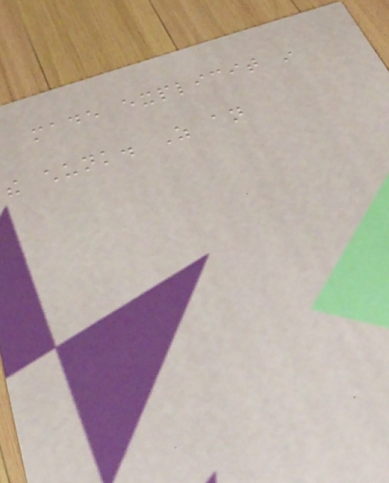made explicit in
the chunk. As an
